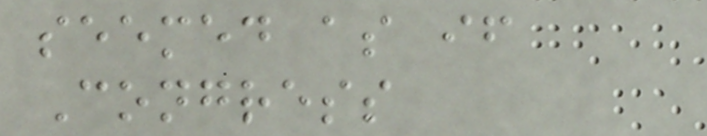seemed as if
Congress
